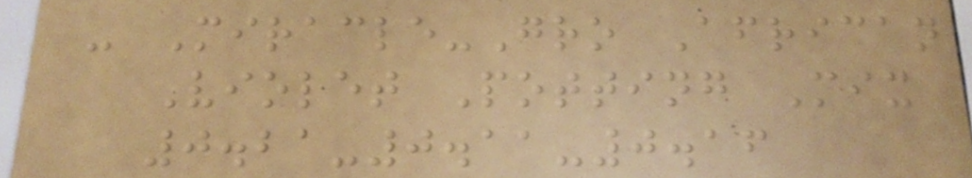- Miracle-Gro African
Violet Potting Mix
0.21-0.11-0.16
